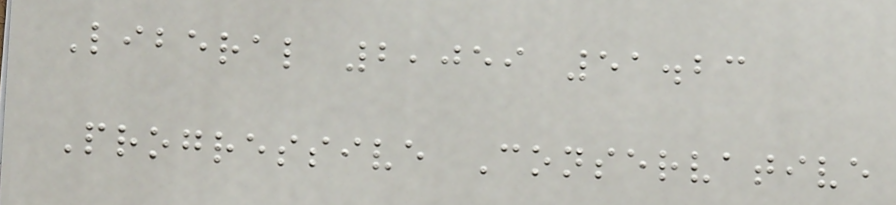Liberal 2,059 51.23
Progressive Conservative
